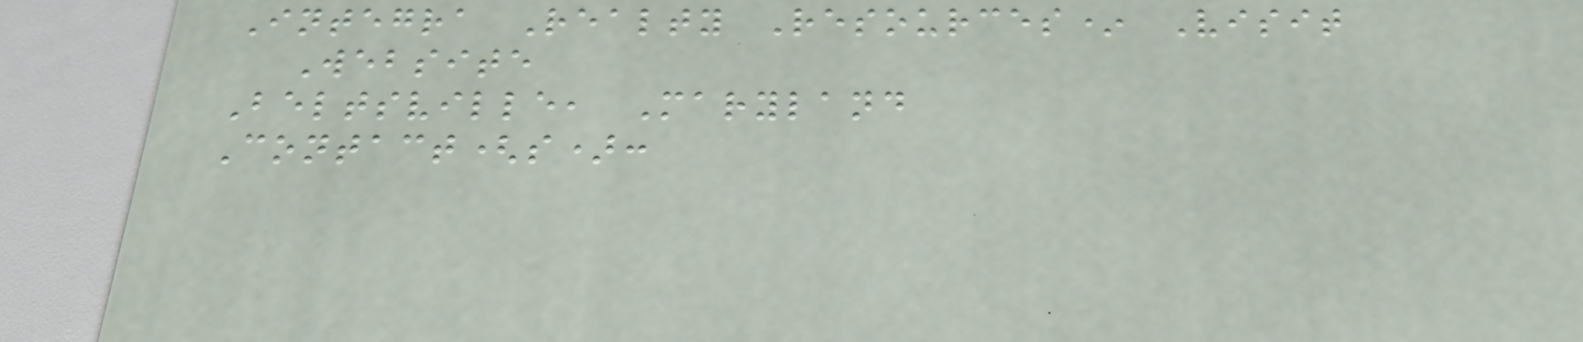Integra Realty Resources* Visit
Website
Beltsville, Maryland
Contact(s):
